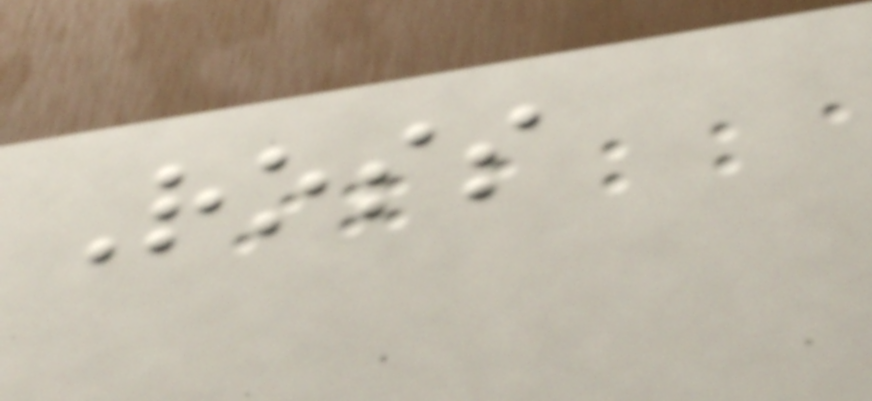Ross
